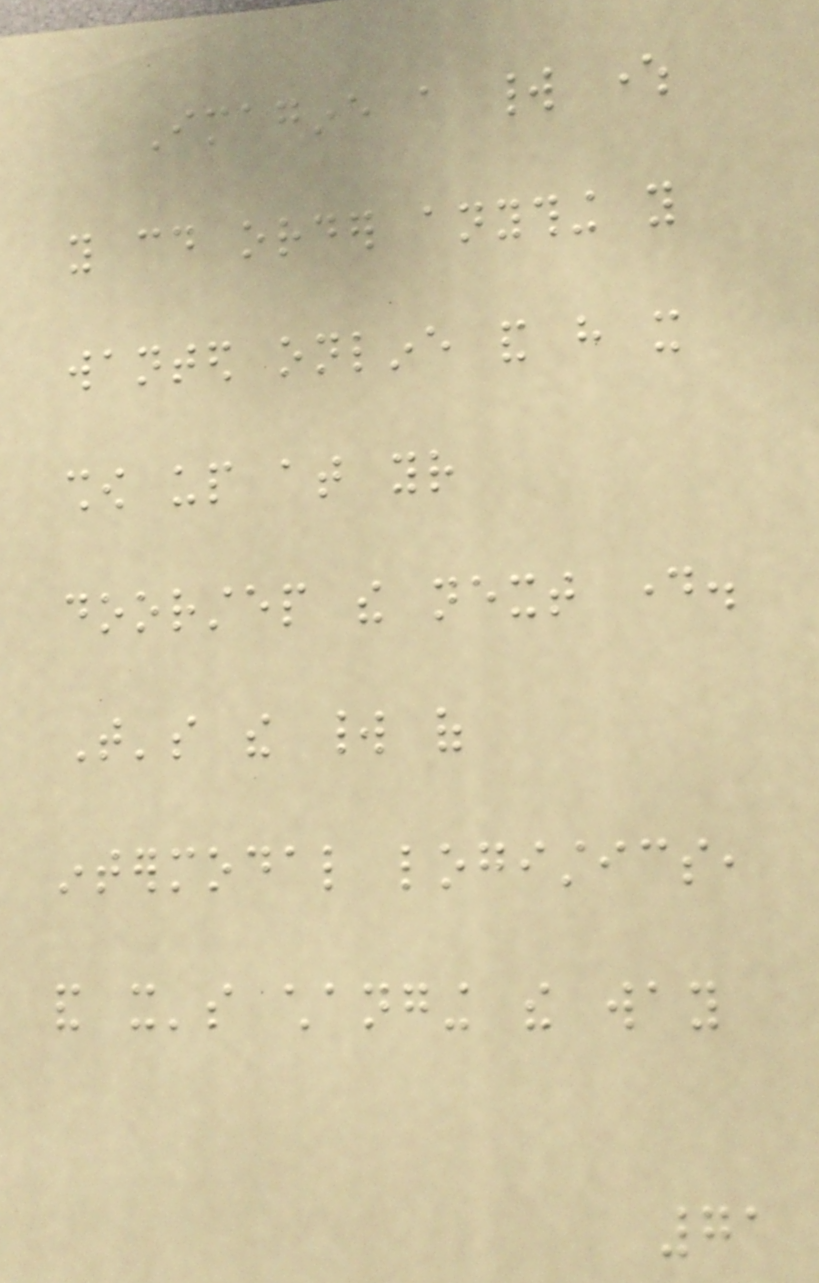Imagine a world where
you could order anything you
wanted online and have it
show up at your
doorstep the next day.
That's the world of
intermodal logistics,
and it's changing the way
71
